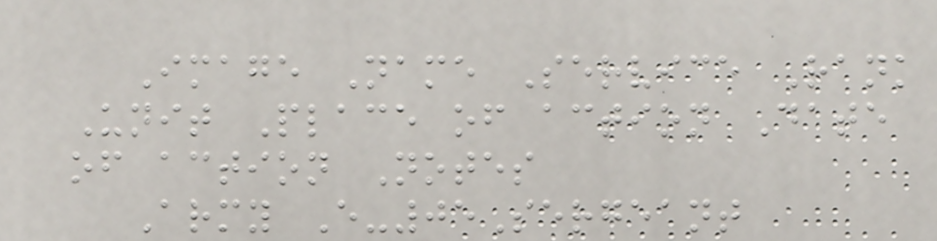Image Name Service Rank
Unit Place of action Date
of action Notes
Army E-05Sergeant
